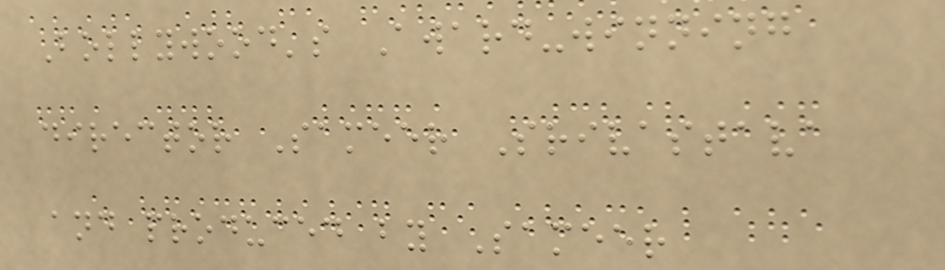Bollywood's Award-winning
director Sameer Srivastava
and produced by Sameer
